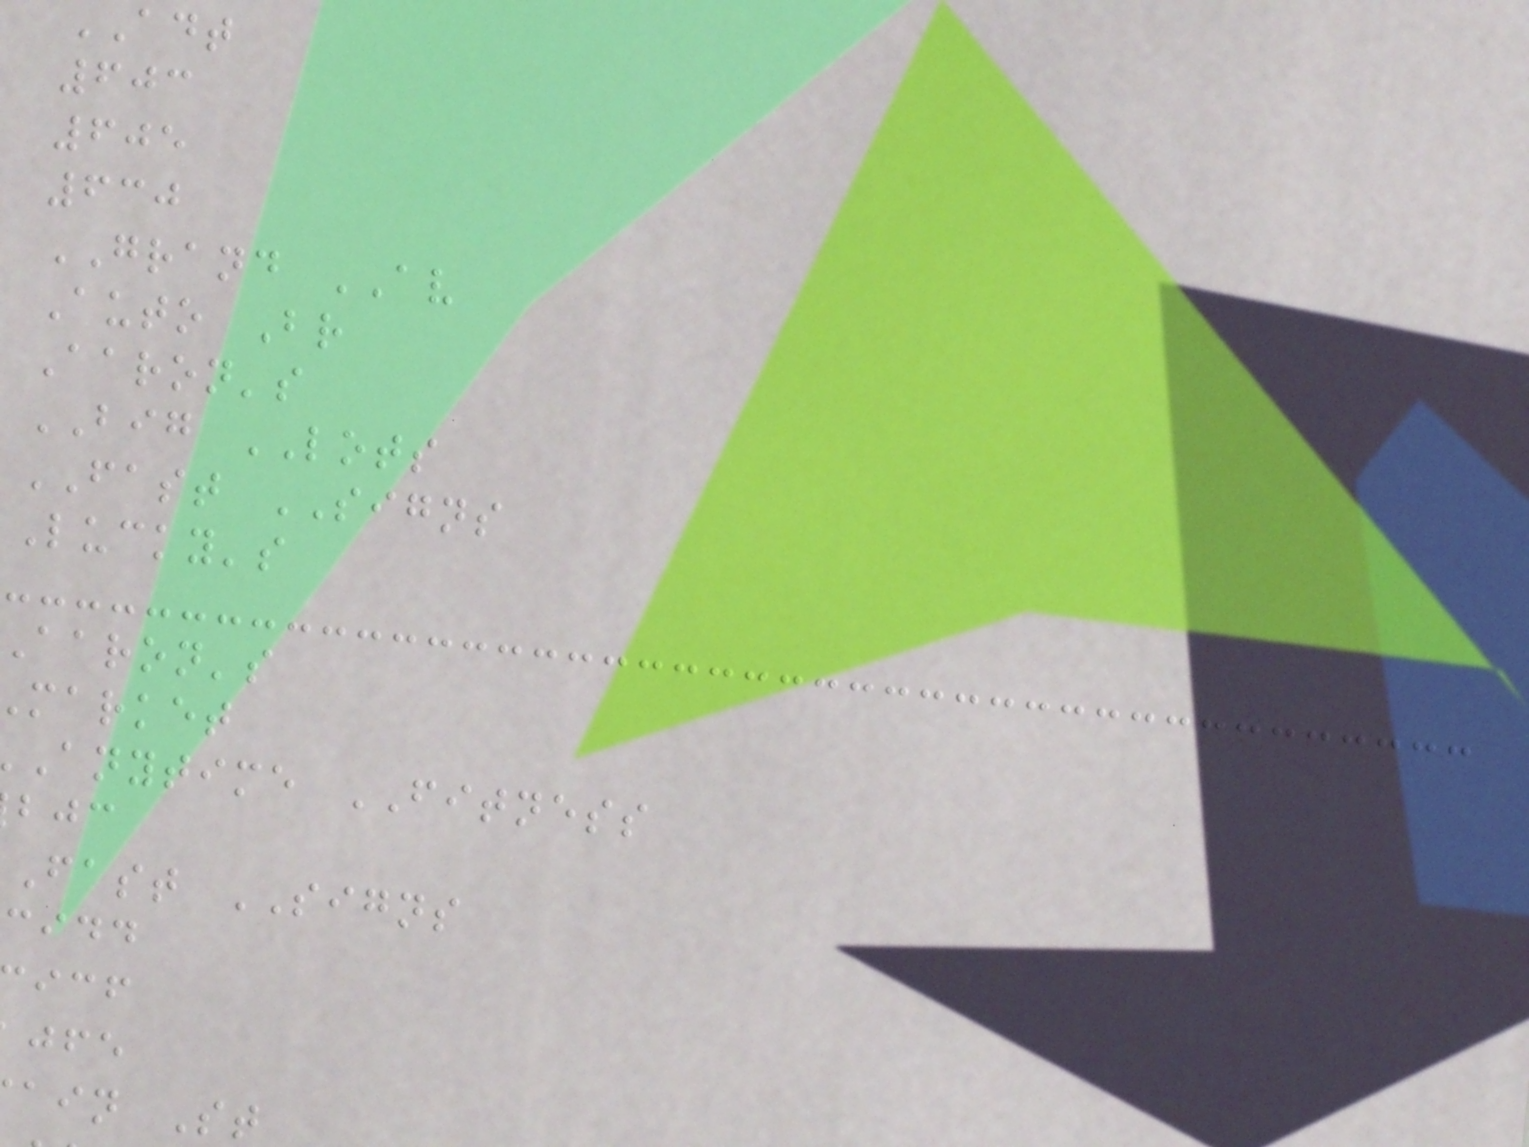603
605
630
GRAND AV
Auto Br
Aaron's
BIG LOTS
FAST SIGNS
Lucky's
aaron's
market
anytime FITNESS
fast SIGNS
cidd
ain St
